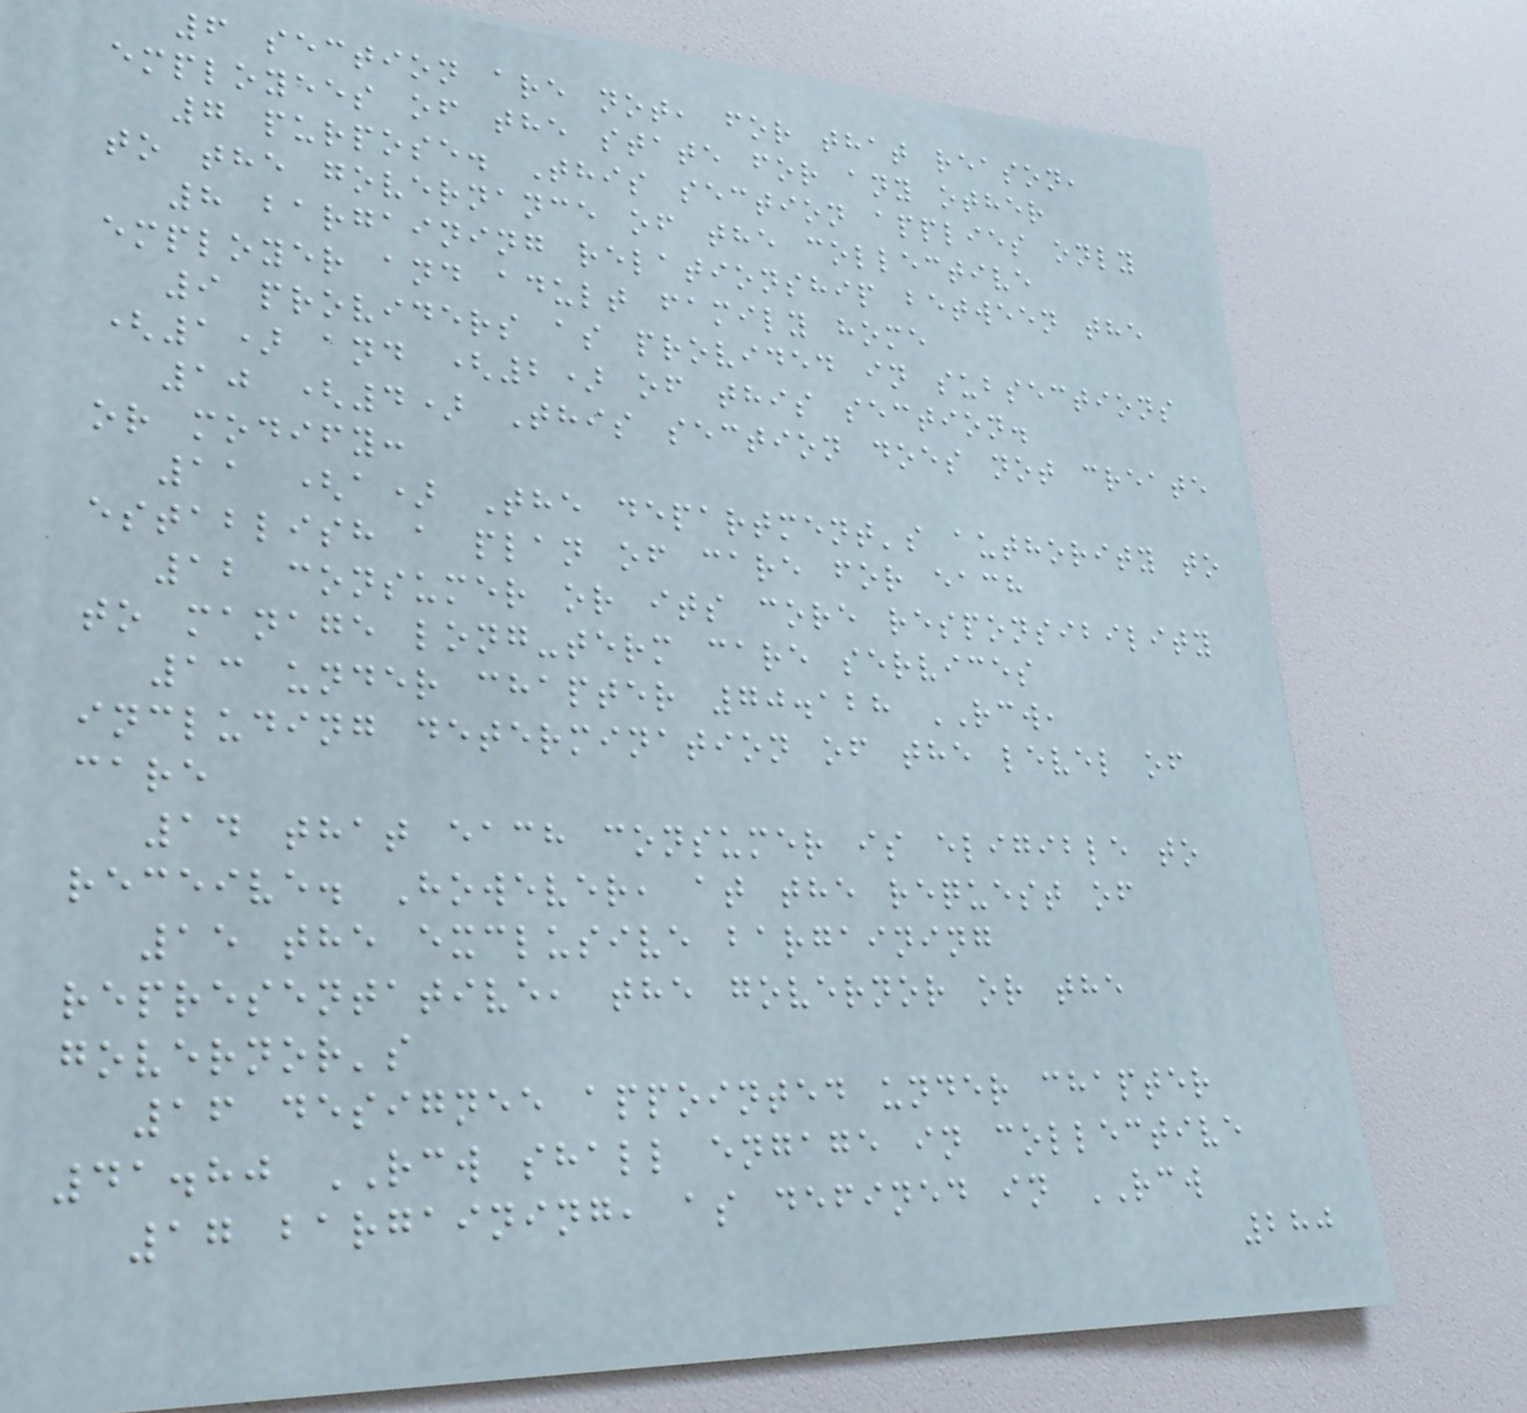6 section are not, for that reason,
employees of the state for any other
7 purpose. This section applies only
to the governance of the collective
8 bargaining relationship between the
employer and adult family home
9 providers as provided in subsections
(1) and (2) of this section.
10 (4) This section does not create
or modify:
11 (a) The department's authority to
establish a plan of care for each
12 consumer or its core responsibility
to manage long-term care services
13 under chapter 70.128 RCW,
including determination of the level of
care
14 that each consumer is eligible to
receive. However, at the request of
15 the exclusive bargaining
representative, the governor or the
governor's
16 designee appointed under chapter
41.80 RCW shall engage in collective
17 bargaining, as defined in RCW
280
